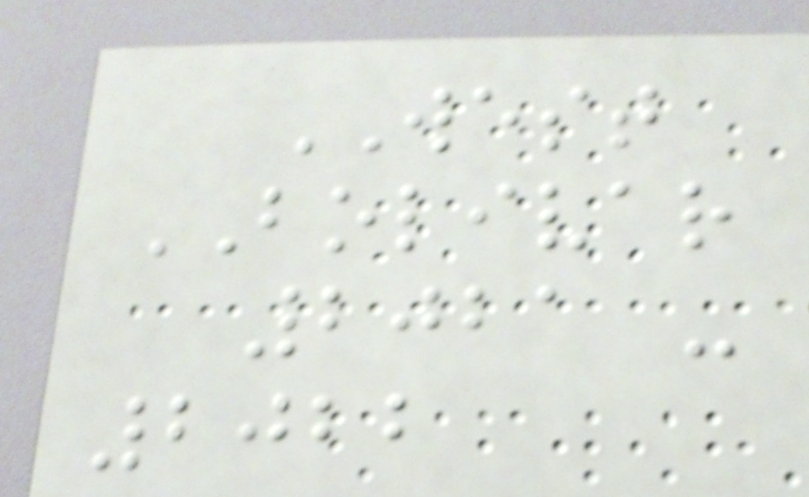WEST
BOLIVAR
2021 -
2022
